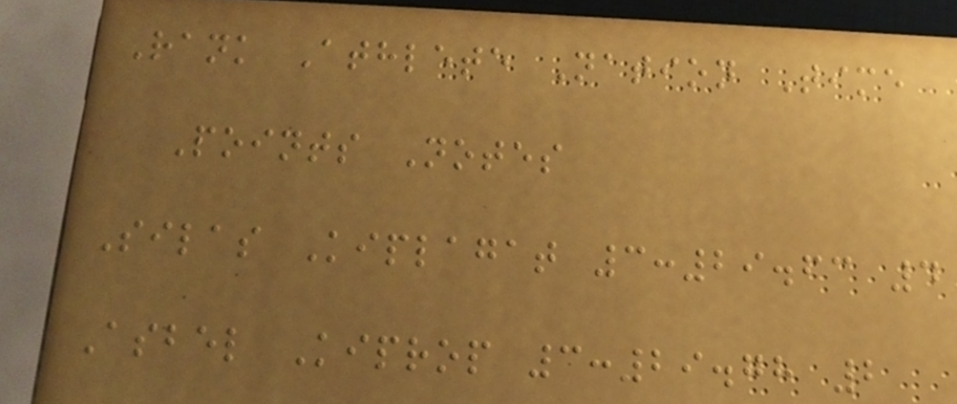Rank Athlete Nation Time
Points Notes
Silas Kiplagat 3:29.63 4
Asbel Kiprop 3:29.78 2
